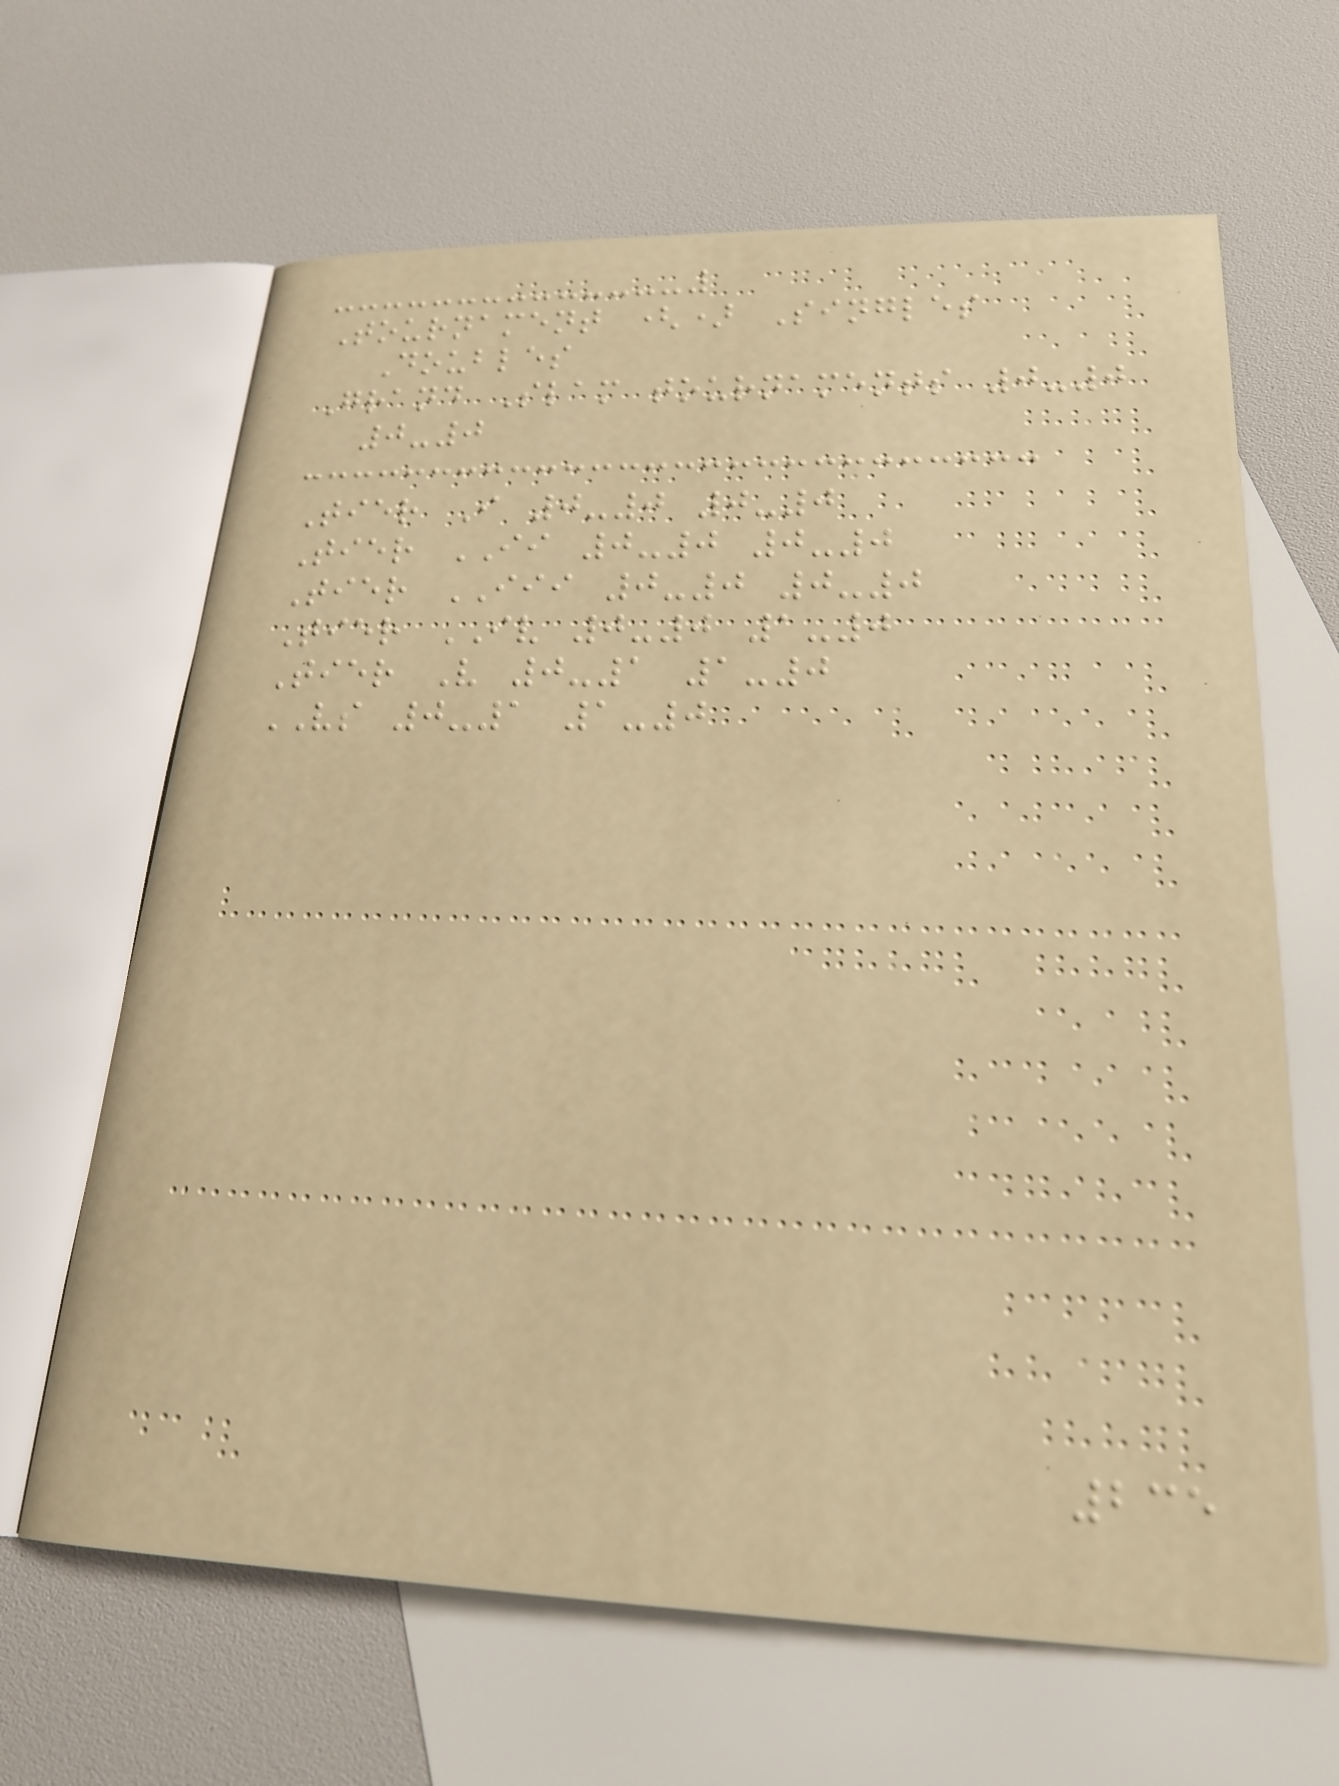Tournament () Singles
Doubles
Grand Slam tournaments 0-0
0-0
Tier I 0-0 0-0
Tier II 0-0 0-0
Tier III 0-0 0-0
Tier IV 0-0 1-0
Tier V 0-1 1-0
VS 0-1 1-0
235
